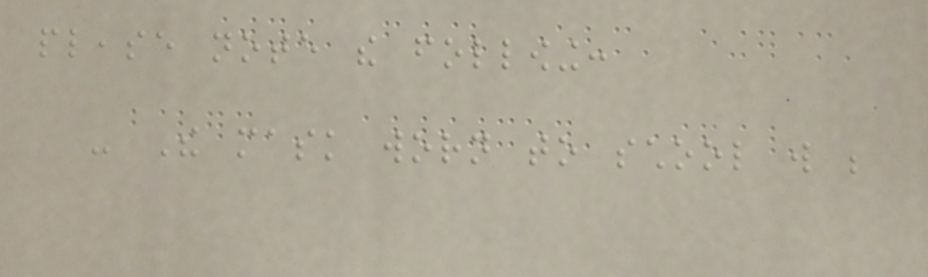please note the following:
- The mask worn to school will be
